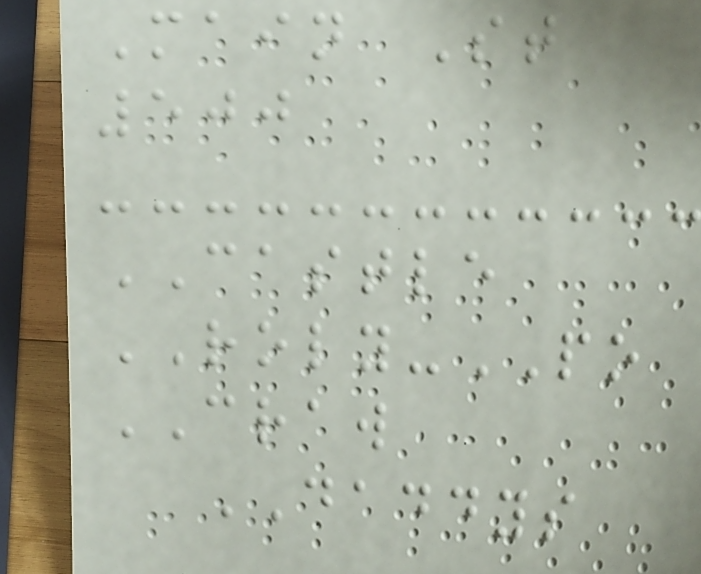Main St
500
CASTLE
ROLY-PO
CRAW
DADDYS
